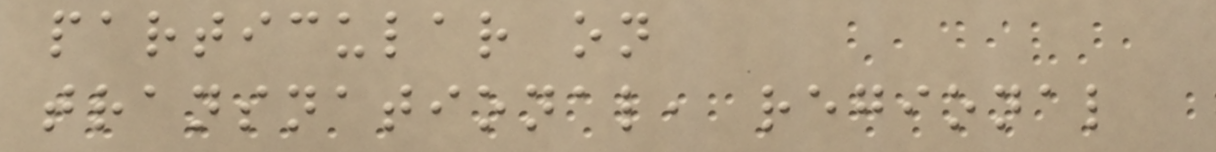particular on
transnational, regional
